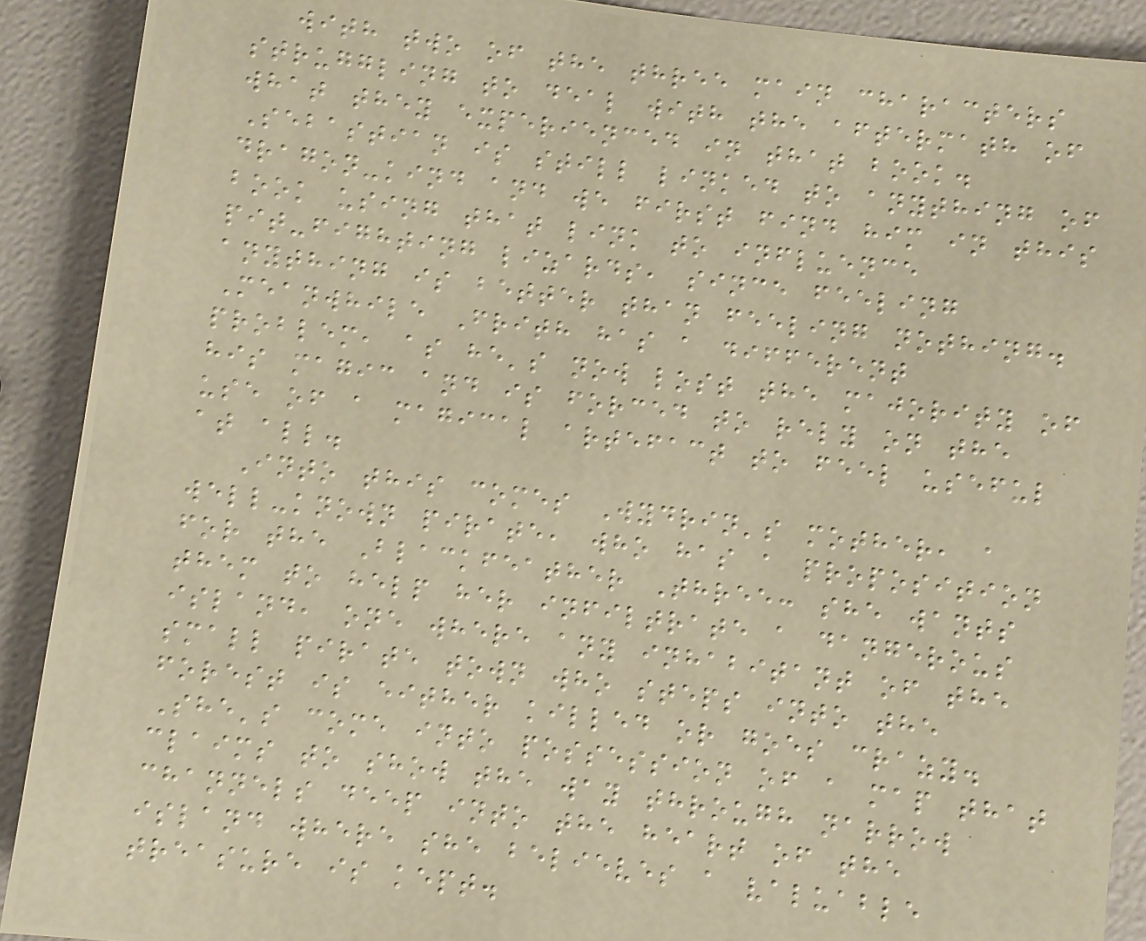with two of the three main characters
struggling to deal with the aftermath of
what they experienced in that book.
Sebastian is still linked to anything of
dragon-kind and we first find him in this
book using that link to influence
pit-fighting lizards, since feeling
anything is better than feeling nothing.
Meanwhile Frith has a different
problem, as he's now lost the majority of
his magic and is forced to rely on the
use of a magical artefact to feel useful
at all.
Into this comes Wydrin's mother, a
well-known pirate, who has a proposition
for the Blackfeather Three: she wants
them to help her infiltrate a dangerous
island, one where any inhabitant of the
small pirate town who steps into the
forest is either killed or goes crazy.
She's come into possession of a map that
claims to show the way through narrow
channels deep into the heart of the
island where she believes a valuable
treasure is kept.
